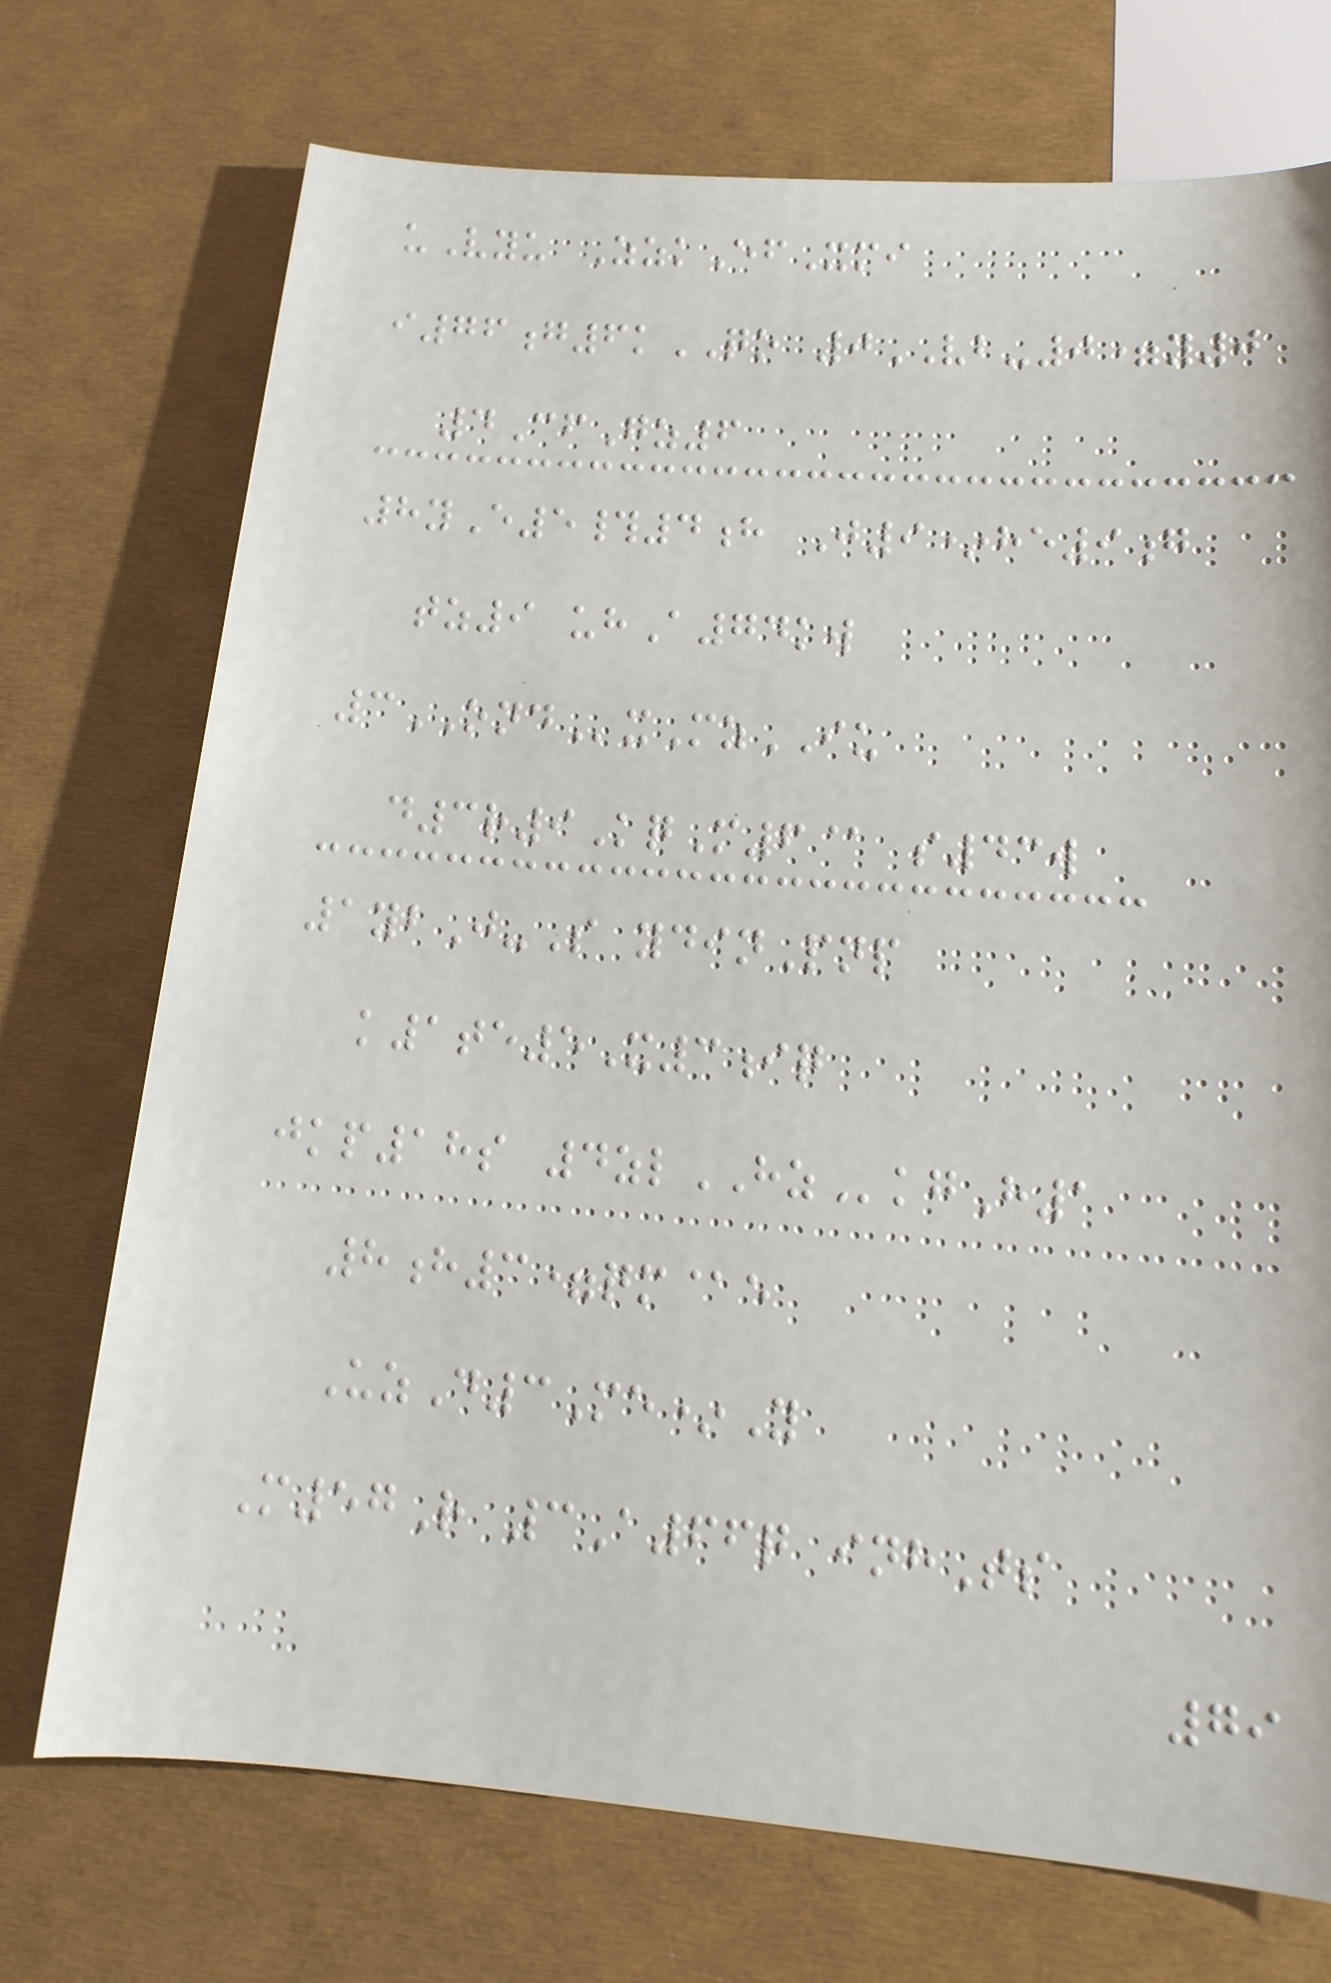uVyu ZzkEfXmi
i76g6kQO 0VB-0=y0
4CfGz6
8yE5#4h J9*he9g
tz9 uhA74kw
3ONDxMzIU
d3r9KqM6@ s43w
1ybJ-S ydinPnp
k1te5X3iq
jkp18s 4zlHZkgH1
8h3=qm@e
UzD3Me*Y
M57R 3A66q inhTs
79
